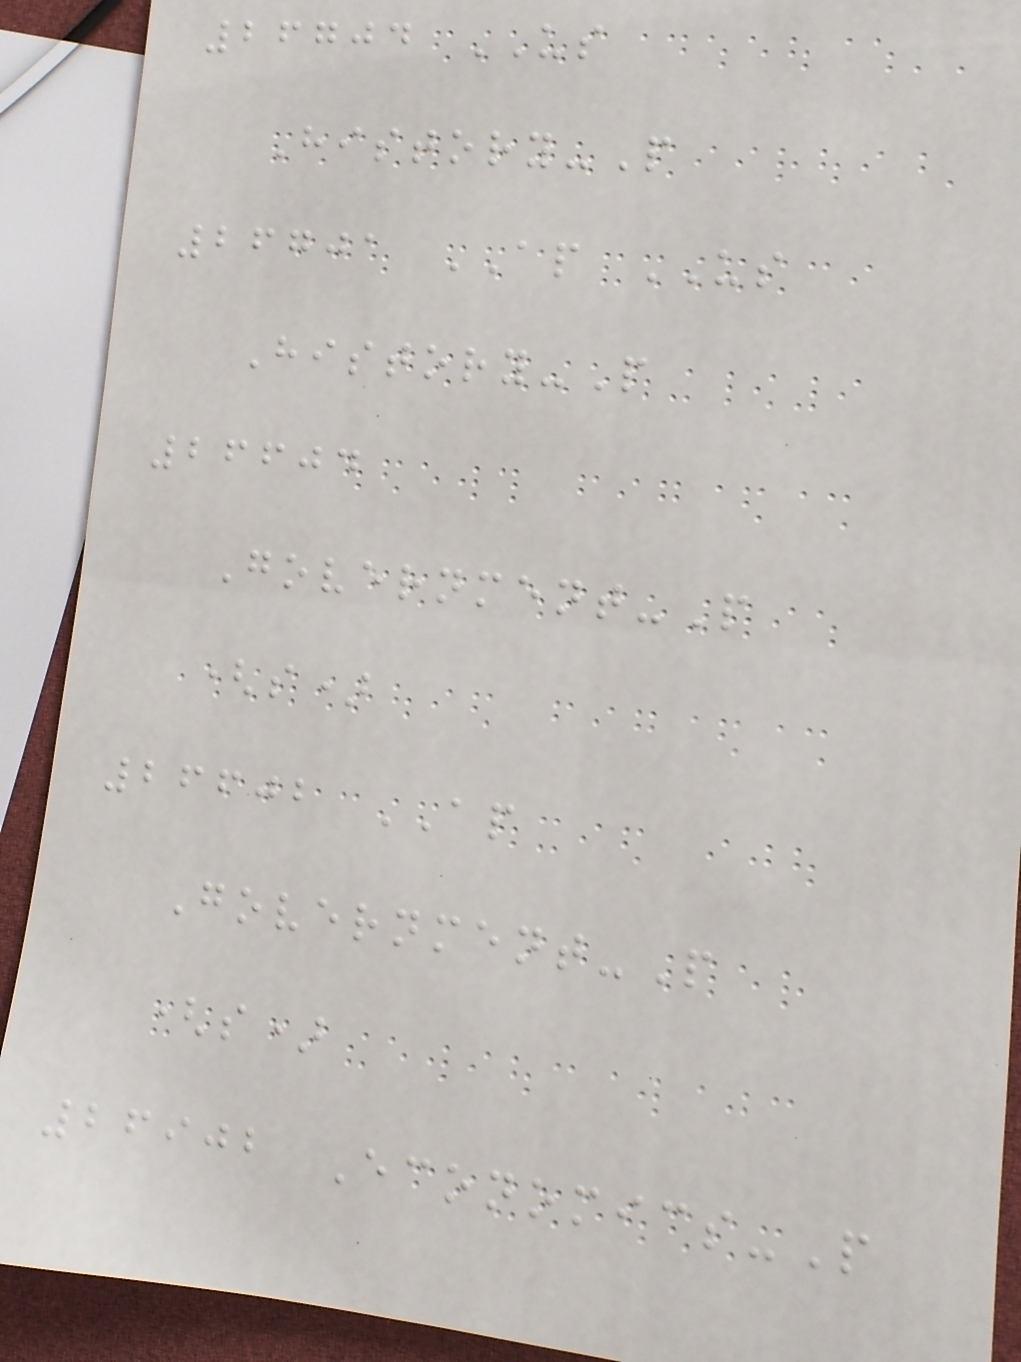26704 US
History-P
26701 AP US
History-P
26604
Government-P
(s)
26602 AP
Government-P
(s)
26902 Economics-P
